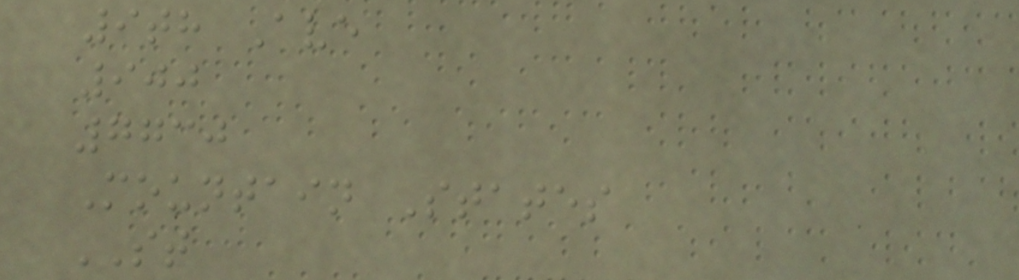9th Ave
900
7730
Mountain States
ST
